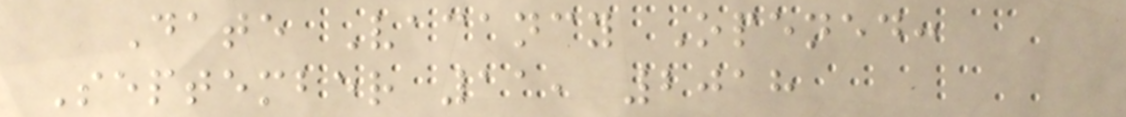Date Vacancy Opened:
September 11, 2018
